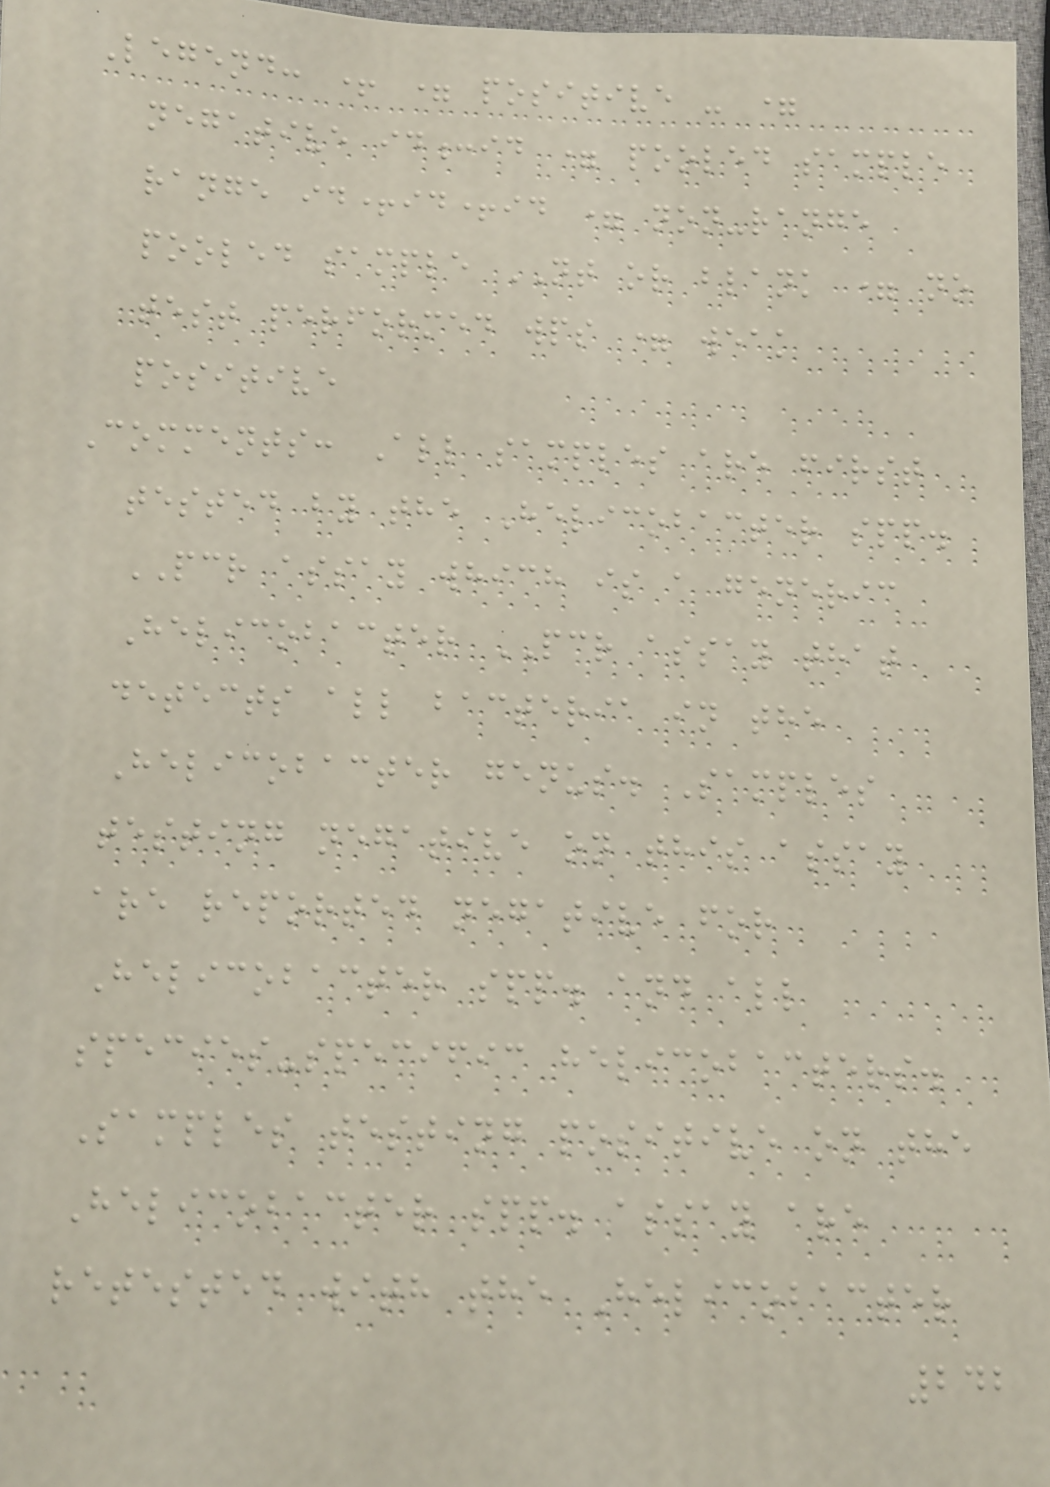Legend: + = positive - =
negative id:id = pooled sample
range id+id+id = non-range
pooled sample NT or blank = no
test performed wps = weak
positive
Comments: All samples are first
tested by the Helicobacter spp.
PCR assay which is a generic
Helicobacter PCR assay that
detects all bacteria in the
Helicobacter genus. Samples
testing negative on this assay
are reported negative for
Helicobacter spp. and all
species-specific helicobacters.
Samples testing positive on the
Helicobacter spp. assay are
retested with the Helicobacter
242
